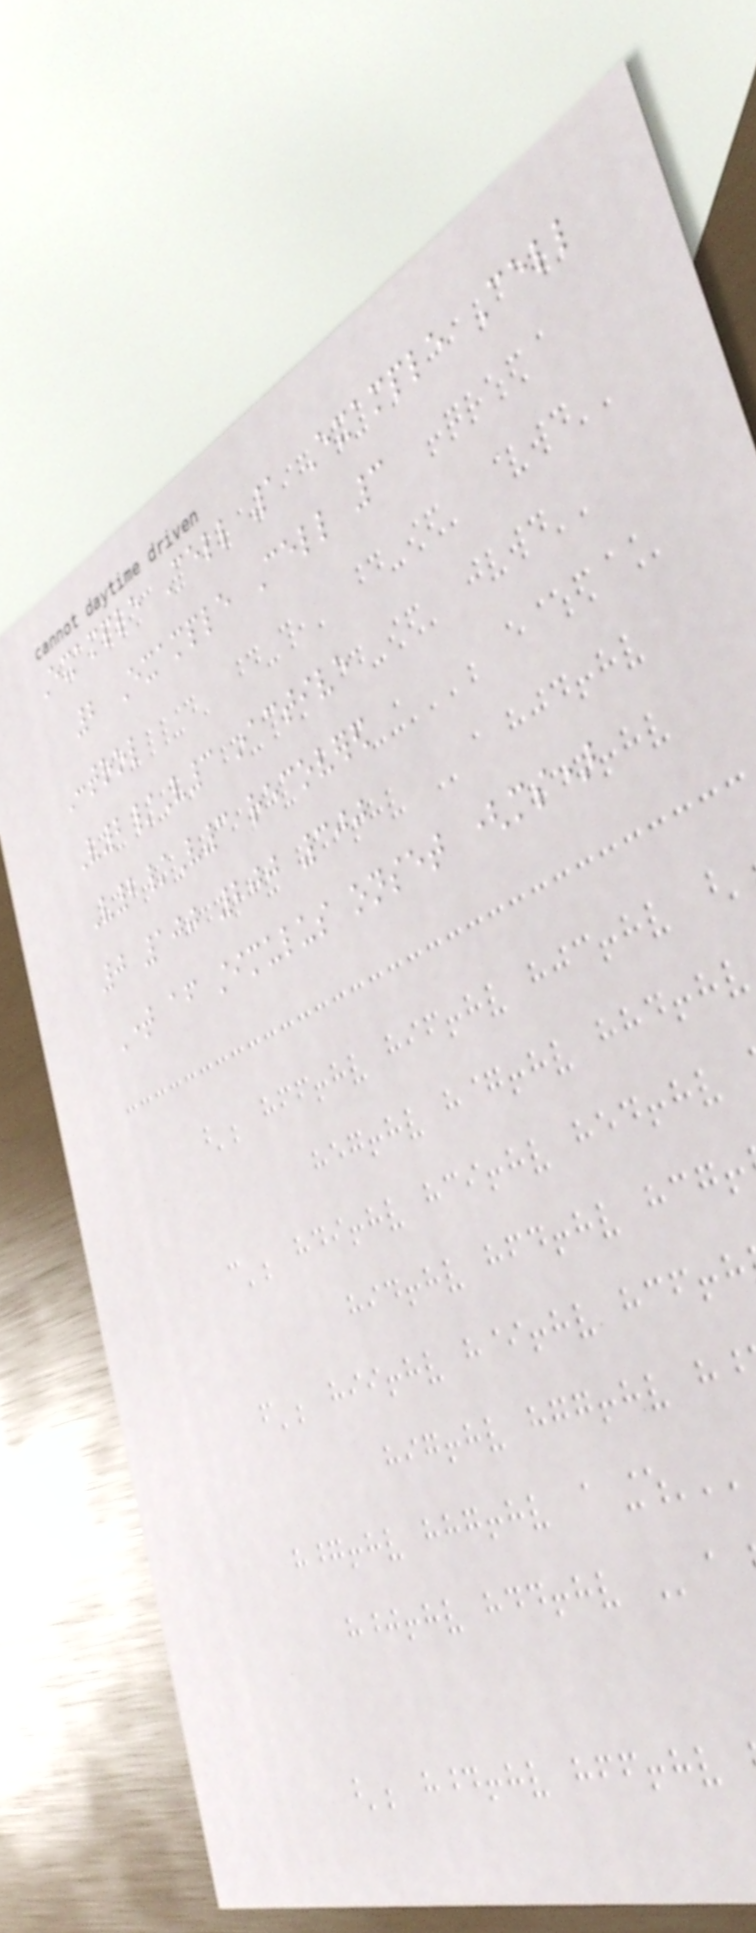Example Cell 1 Example Cell
2 Example Cell 3
Control
V2/V3 inactive
V2/V3 recovered
0 100 200 300
Time after stimulus onset (ms)
